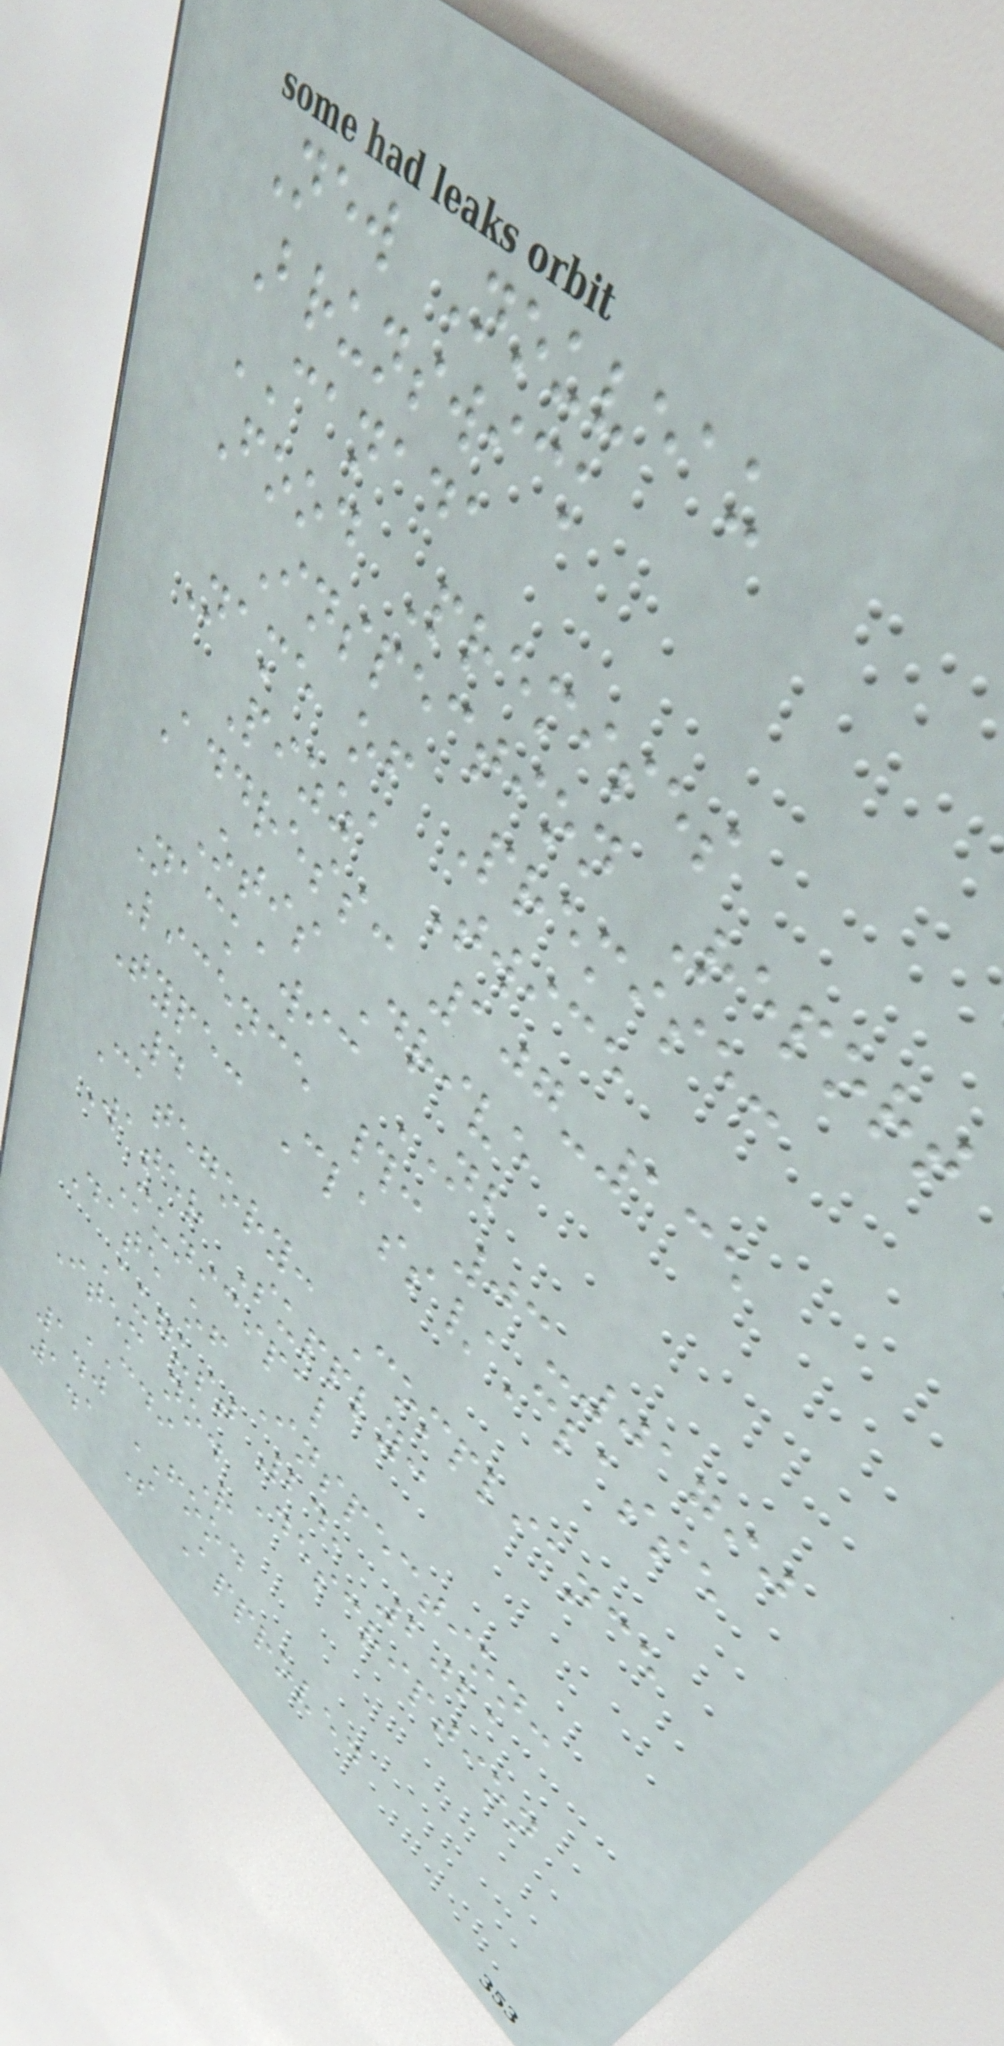New Nouveau
Brunswick
CANADA
Food Premises
Inspection Report
Name of Premise:
Pizza Twice
Address: 107-135
Otis Drive
Nackawic NB
Licence #: 03-01790
Type: Class/Classe
4
Category: Compliance
Water Supply:
Municipal
Date of Inspection:
August 24, 2021
Item no. Description
CDI R
1.0 FOOD
1.1 S Approved
